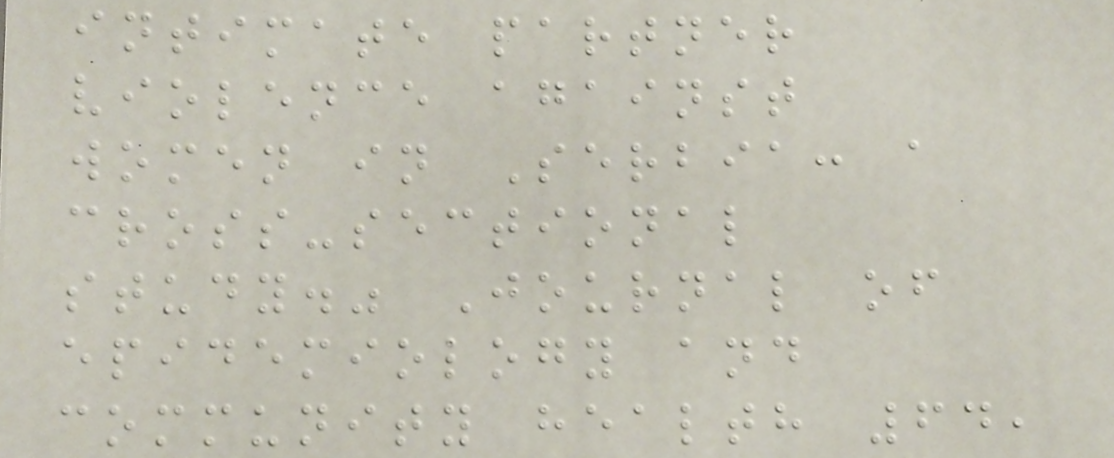intimate partner
violence against
women in Serbia: a
cross-sectional
study." Journal of
epidemiology and
community health 64,
